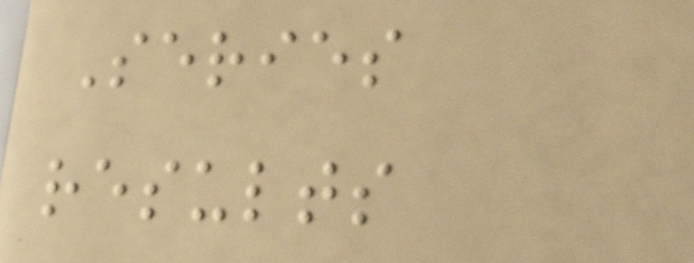Series
results
